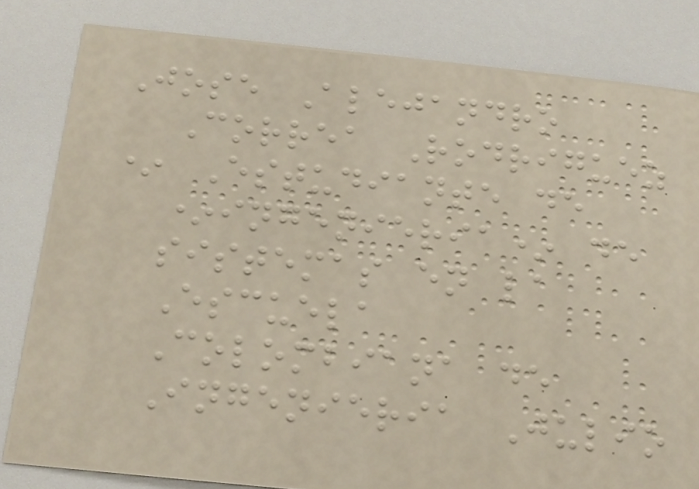Jose Alejandro
Correa Rodriguez
* Estudiante de
*ingenieria* de
sistemas en la
Escuela
Colombiana de
Ingenieria Julio
